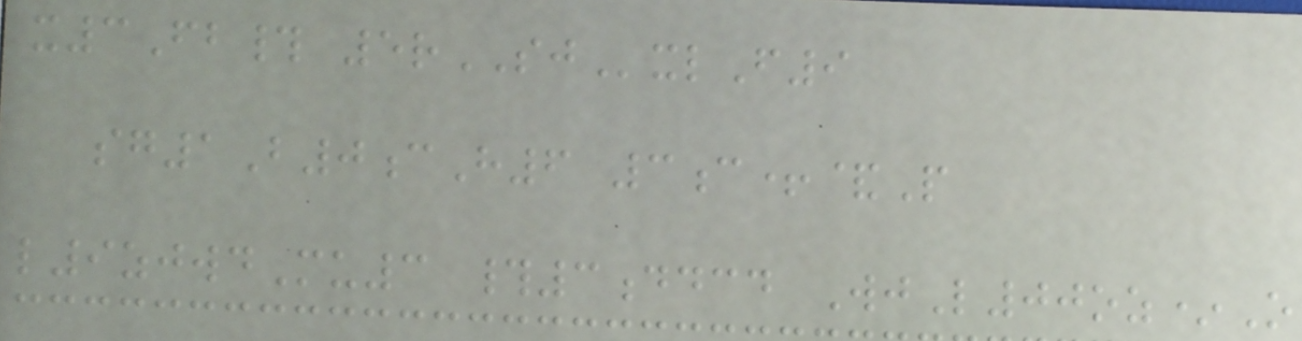x3Fb# 5rSJxlF9
sg1B0cH6 3c+&P
l9zjwdMu3 #3ddcd WjL00oz*O
